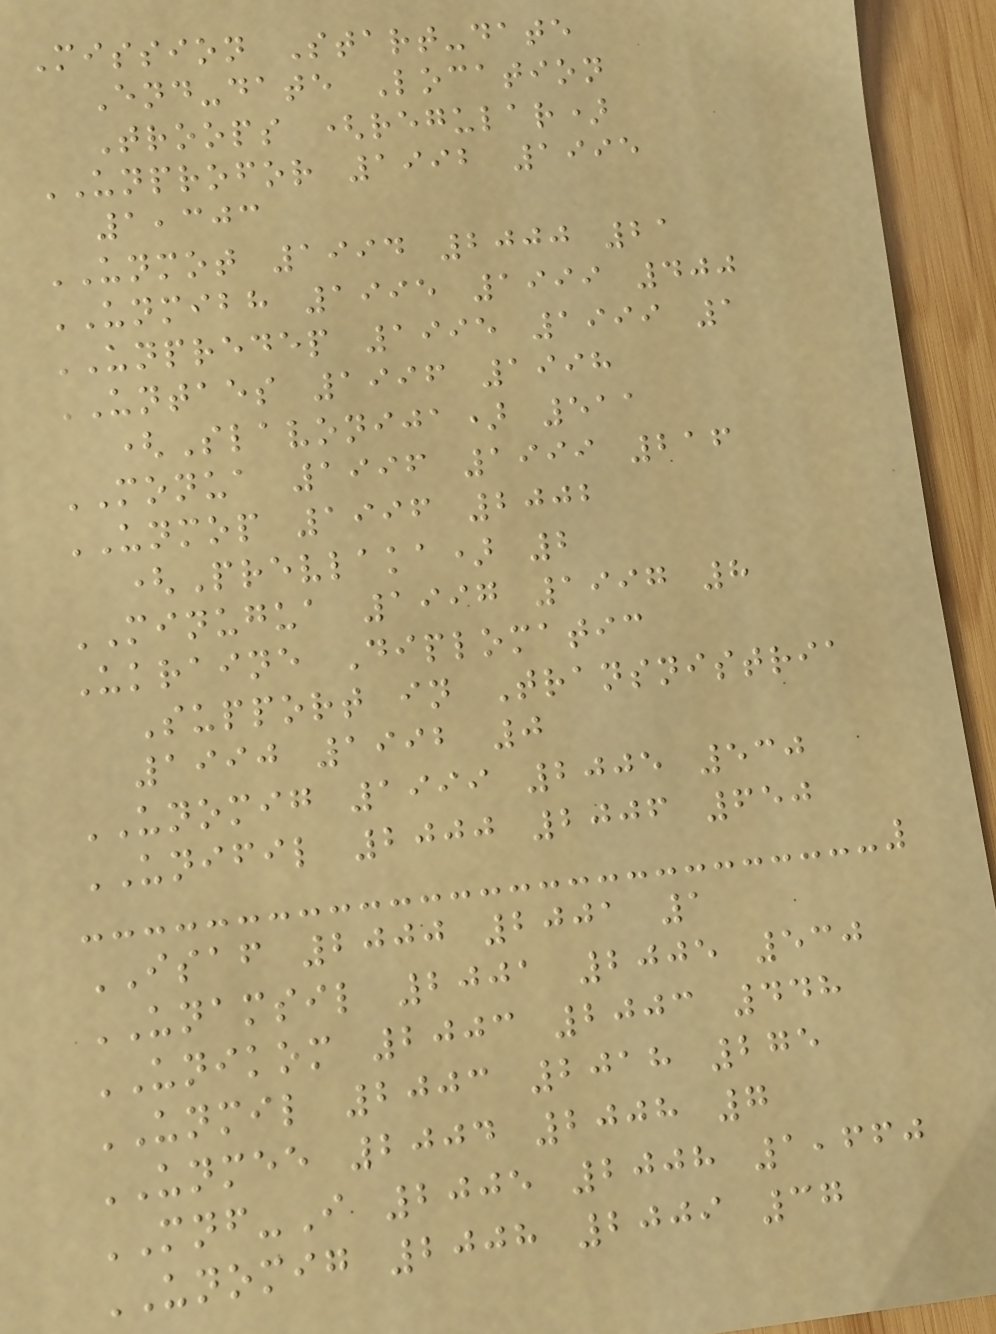Mission Start-date
End-date Location
Troops (regular)
UNPROFOR 1992 1995
1,303
UNMOT 1994 2000 21
UNMIBH 1995 1999 400
UNPREDEP 1995 1999 1
UNTAES 1996 1998
(Slavonija) 511
MONUA 1996 1999 216
UNMOP 1996 2002
(Prevlaka) 2
MINUGUA 1997 1997 8
Ukraine Diplomatic
Support in Transnistria
1990 1992 0
UNOMIG 1999 2005 530
UNIFIL 2000 2006 650
ISAF 2000 2001 1
UNAMSIL 2001 2005 530
UNIKOM 2003 2003 448
UNMIL 2003 2018 275
UNMEE 2004 2008 7
MNF-I 2005 2008 1,660
UNOMIG 2008 2009 37
